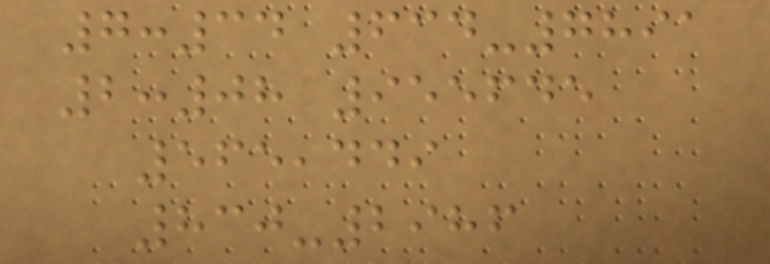7:34 634-7891
2:08 955645
565,449
830-2986
